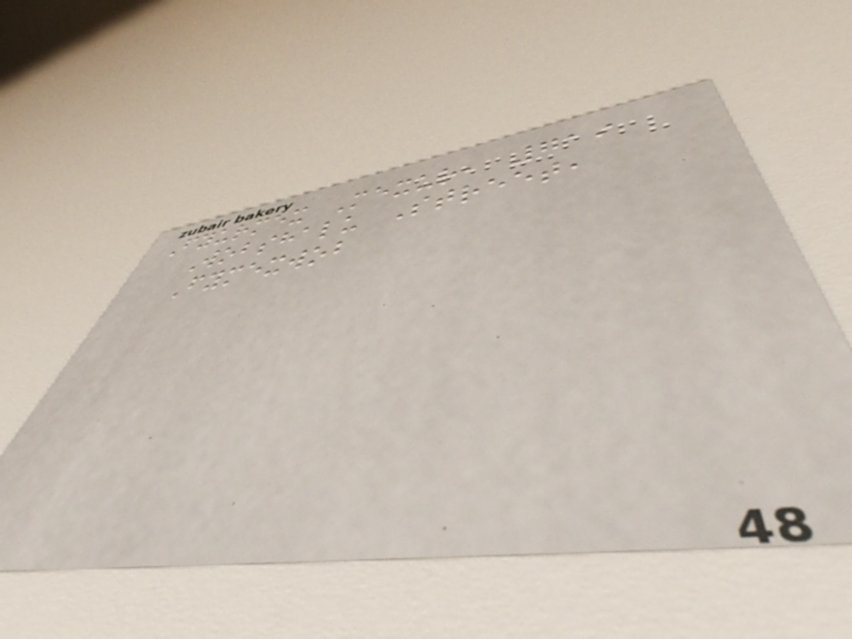Fyurmex Mexur, 719
Wobshalu Street,
Fymexwob
